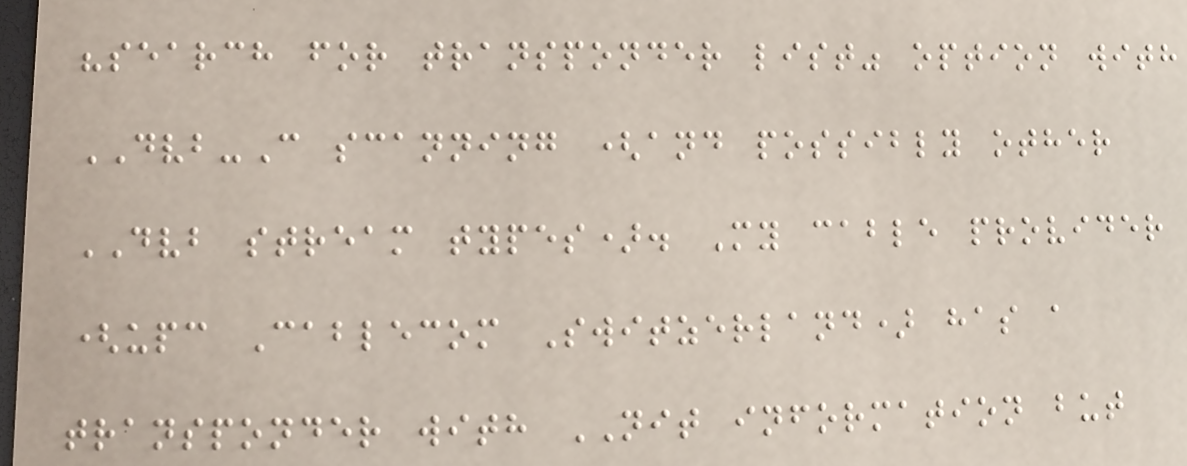"search for transponder list" option with
DVB-C scanning (and possibly other
DVB stream types). My cable provider
(upc Cablecom Switzerland) has a
transponder with NIT information but
